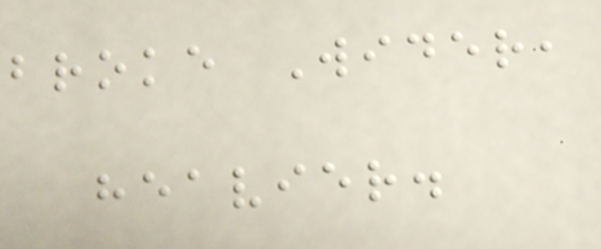broke Wider,
heavier.
